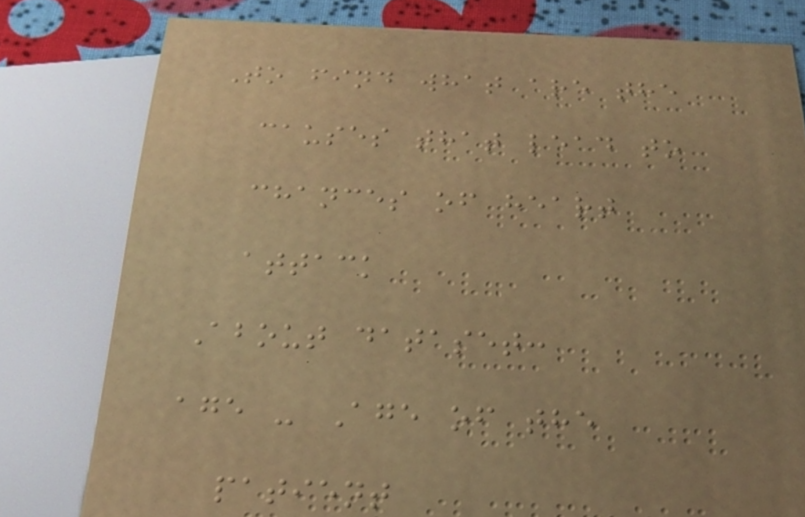To find what are the
causes that lead to
chances of heart
attack
About dataset:
age - Age of the
patient
